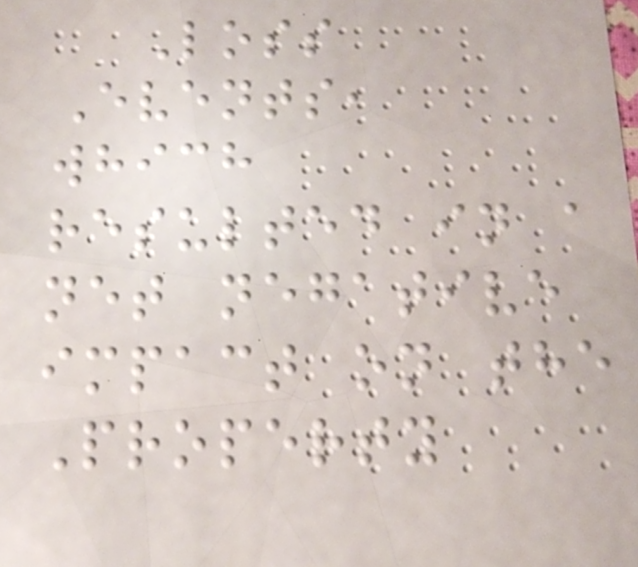Loss
Events,
which
resulted in a
net negative
impact on the
Property
